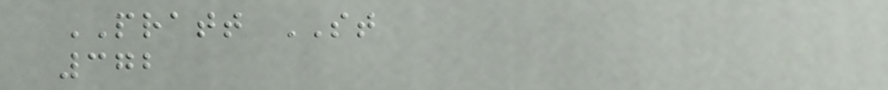PRATT ST
372
